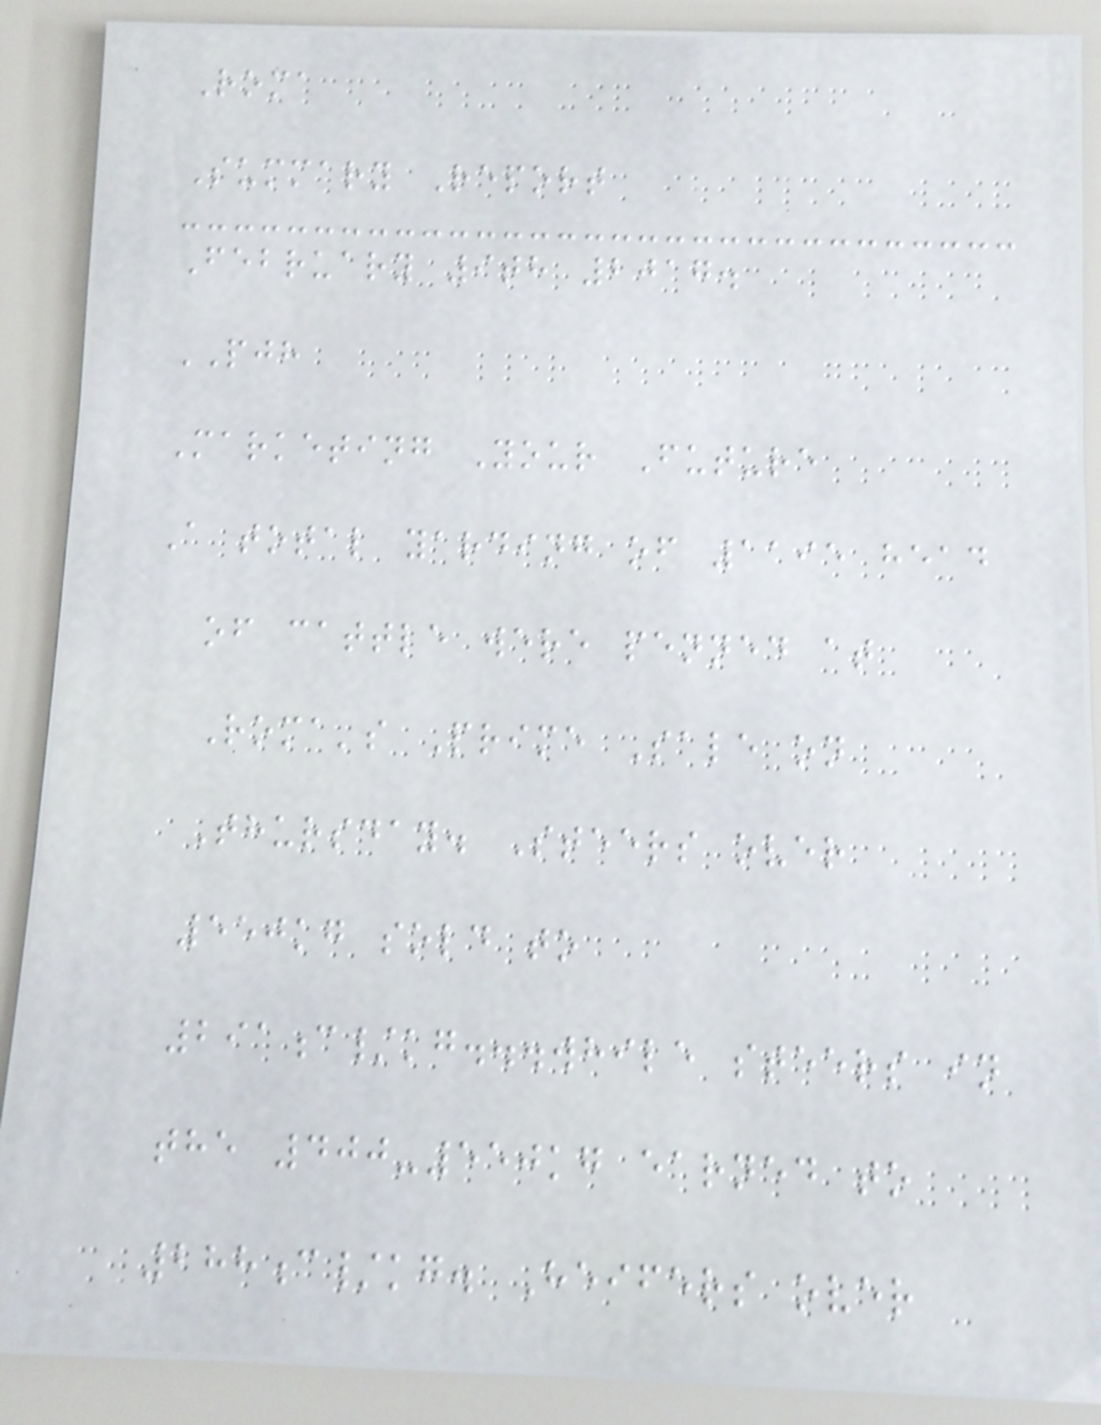Roma
Summary Report
February 9th 2017.
PJH
Marketing Your Future
A total yarding of 1195 head
of cattle were penned at
Roma's Prime Sale on
Thursday. Steers over
550kg sold to
291c/kg...while steers in
the 400-550kg earned to
288c/kg. Heifers over
